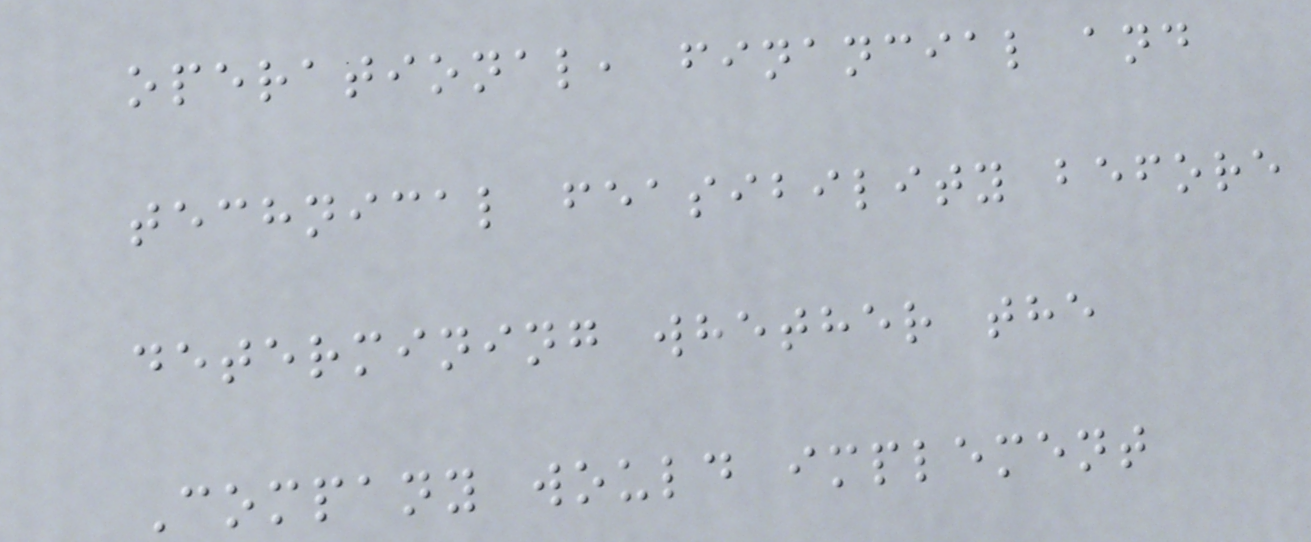operational, financial and
technical feasibility before
determining whether the
Company would implement
